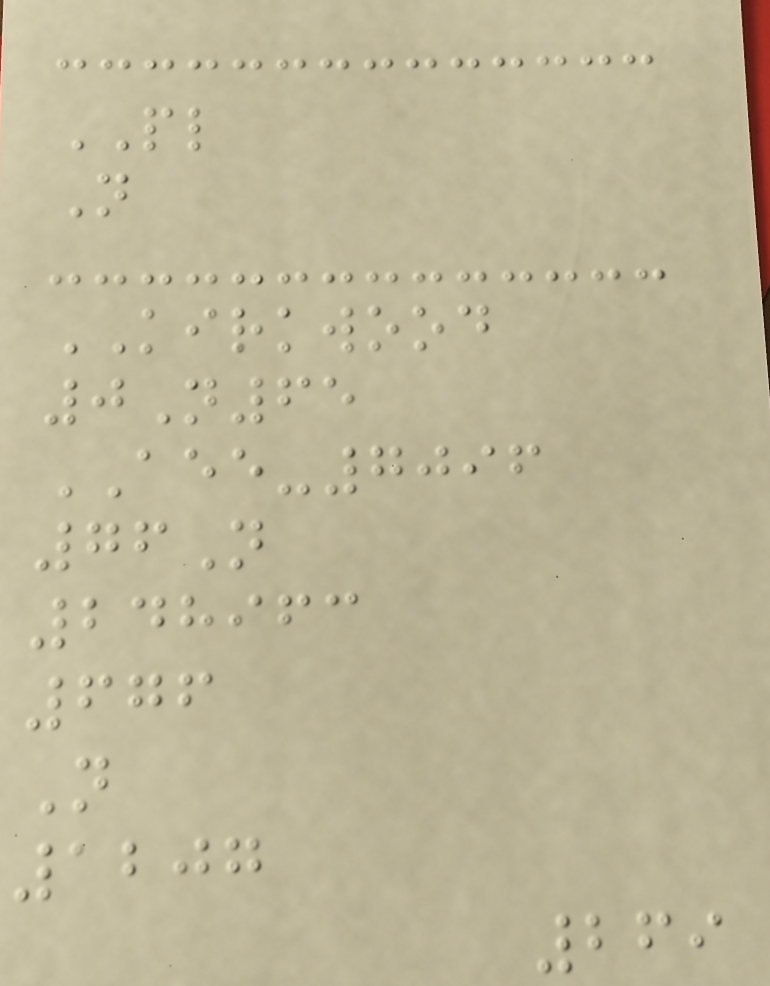PL
N
KIRKWOOD
0N65
AEE-7096
76N
248963
676
N
1207
269
